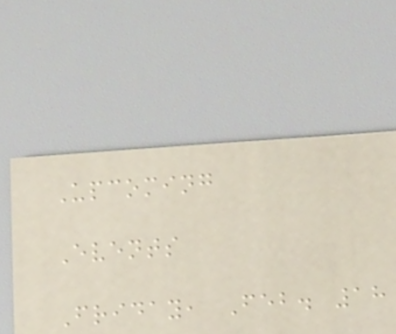Upcoming
Events
Friday, Feb. 18
